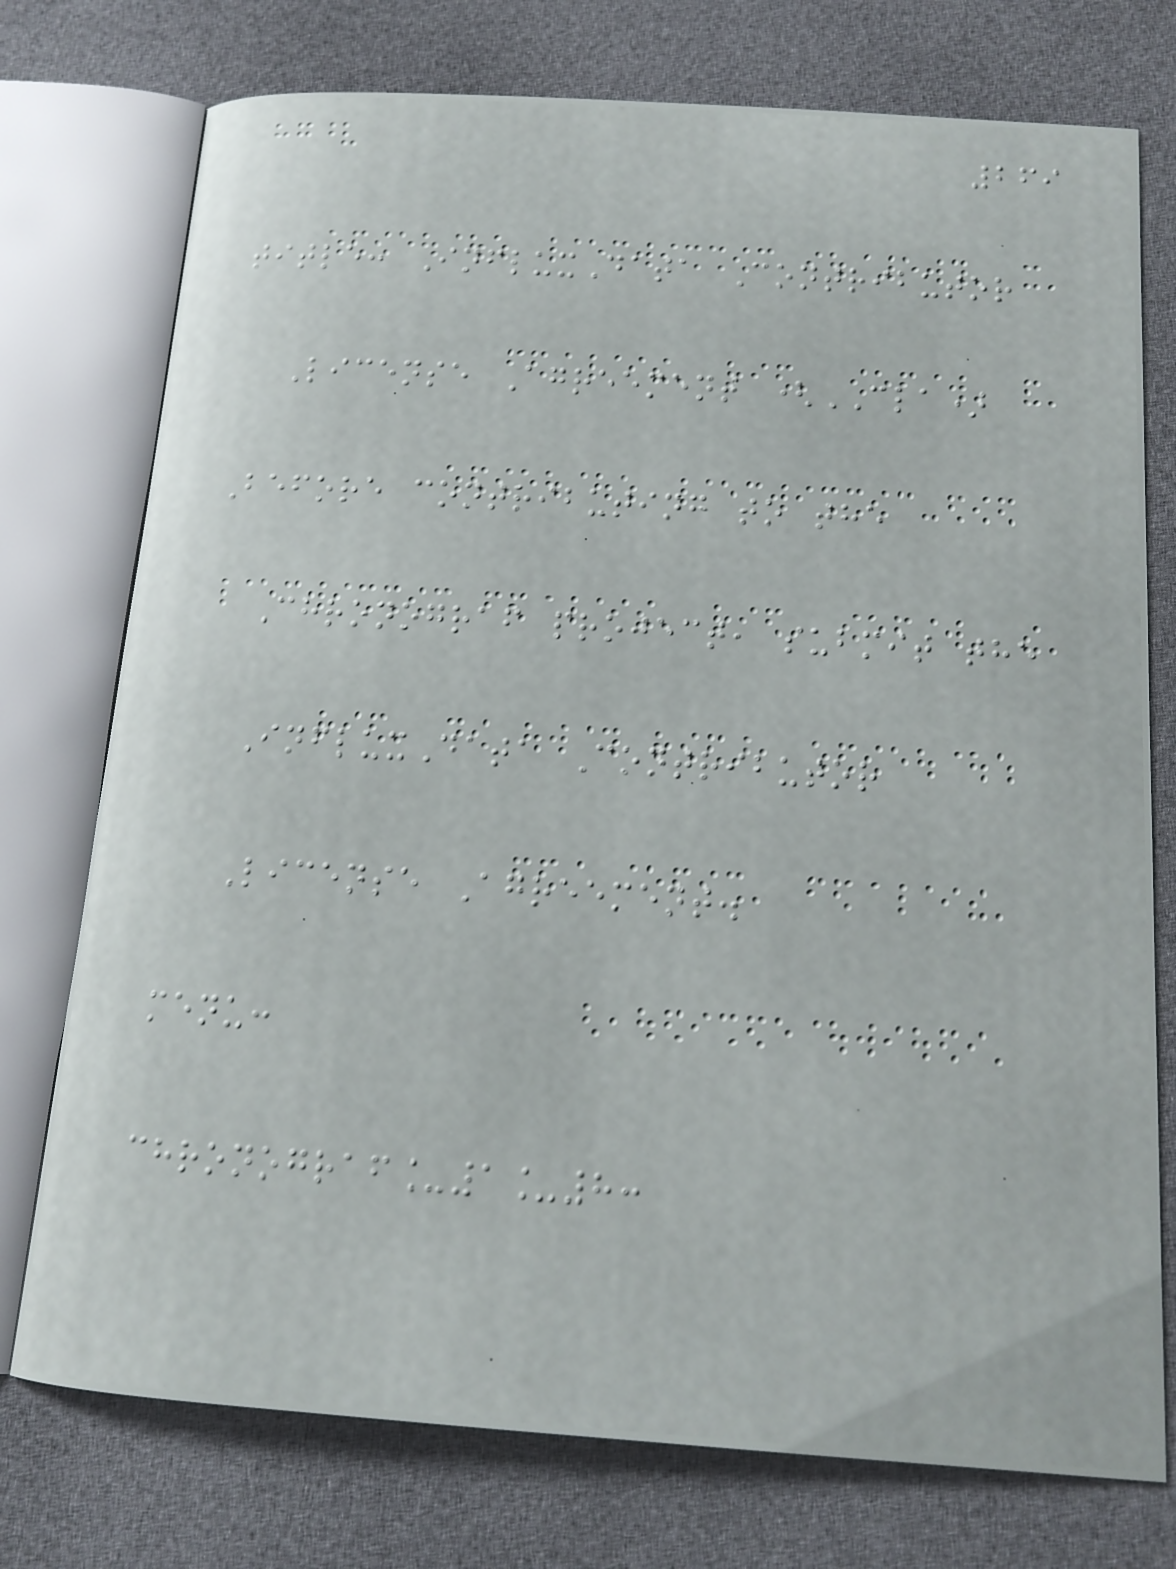269
title: InfluxData Contributor
License Agreement (CLA)
Before contributing to the
Chronograf project, submit the
InfluxData Contributor
License Agreement.
menu:
chronograf_1_8:
